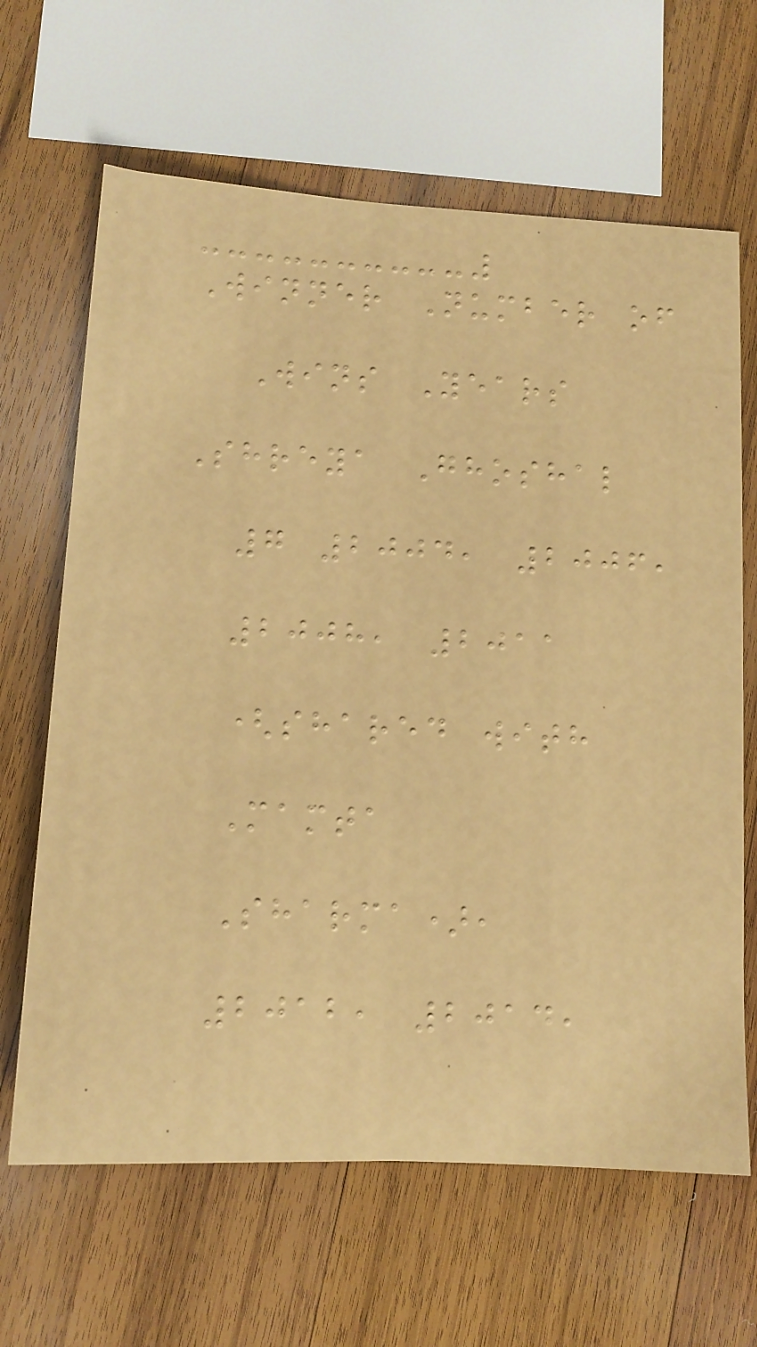Winner Number of
Wins Years
Shreya Ghoshal
7 2004, 2006,
2008, 2011
(shared with
Mamta
Sharma),
2012, 2014,
